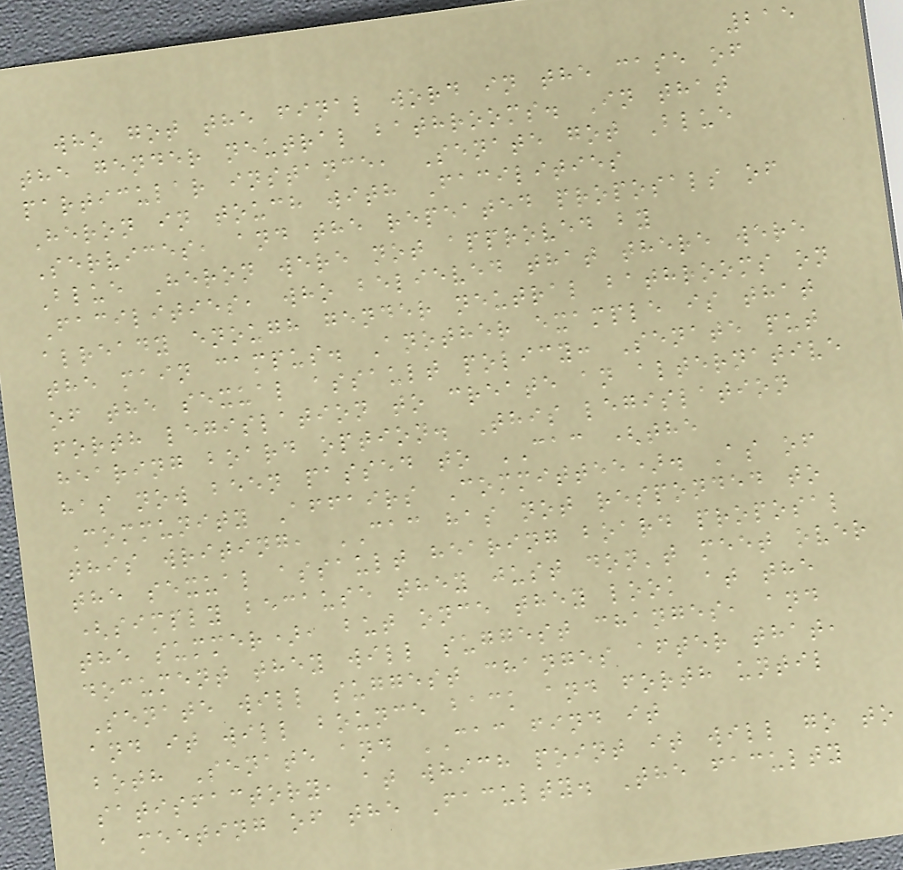215
who got the final word in the case of
the gender neutral bathrooms. In that
particular instance, Senate got Blue
Heron in touch with Facilities
Services, and the repeated proposals of
Blue Heron were not approved by
Facilities, who believed that there were
already enough gender neutral bathrooms on
the main campus. Another example is that
of the sexual assault policy: Senate put
forth legislation to create an alternative
hearing board option. This legislation
has now been passed to CAC (the
Community Affairs Committee). As of
this writing, CAC has not responded to
the sexual assault hearing board proposal
(simply because they just don't meet over
the summer), but once they look at the
document they will suggest changes, and
Senate will suggest changes after that,
and it will bounce back and forth until
both Senate and CAC find it
satisfactory, at which point it will go to
a meeting of the Faculty. The faculty
